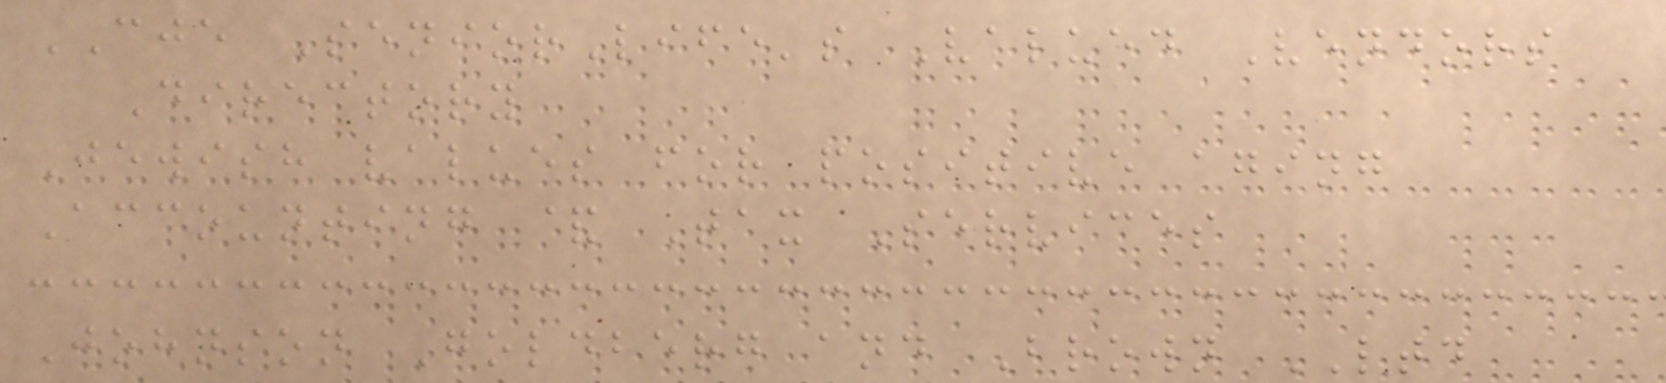CJE SeniorLife's Valued Vendors
Directory
Jewish values for positive aging
Accounting & Tax Services
Johnson Goldberg and Brown LTD
